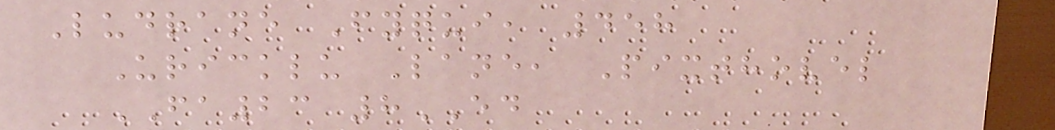Ludrane Fyqui, 458
Uricklu Lane, Pixthovel
FA23 8ED
